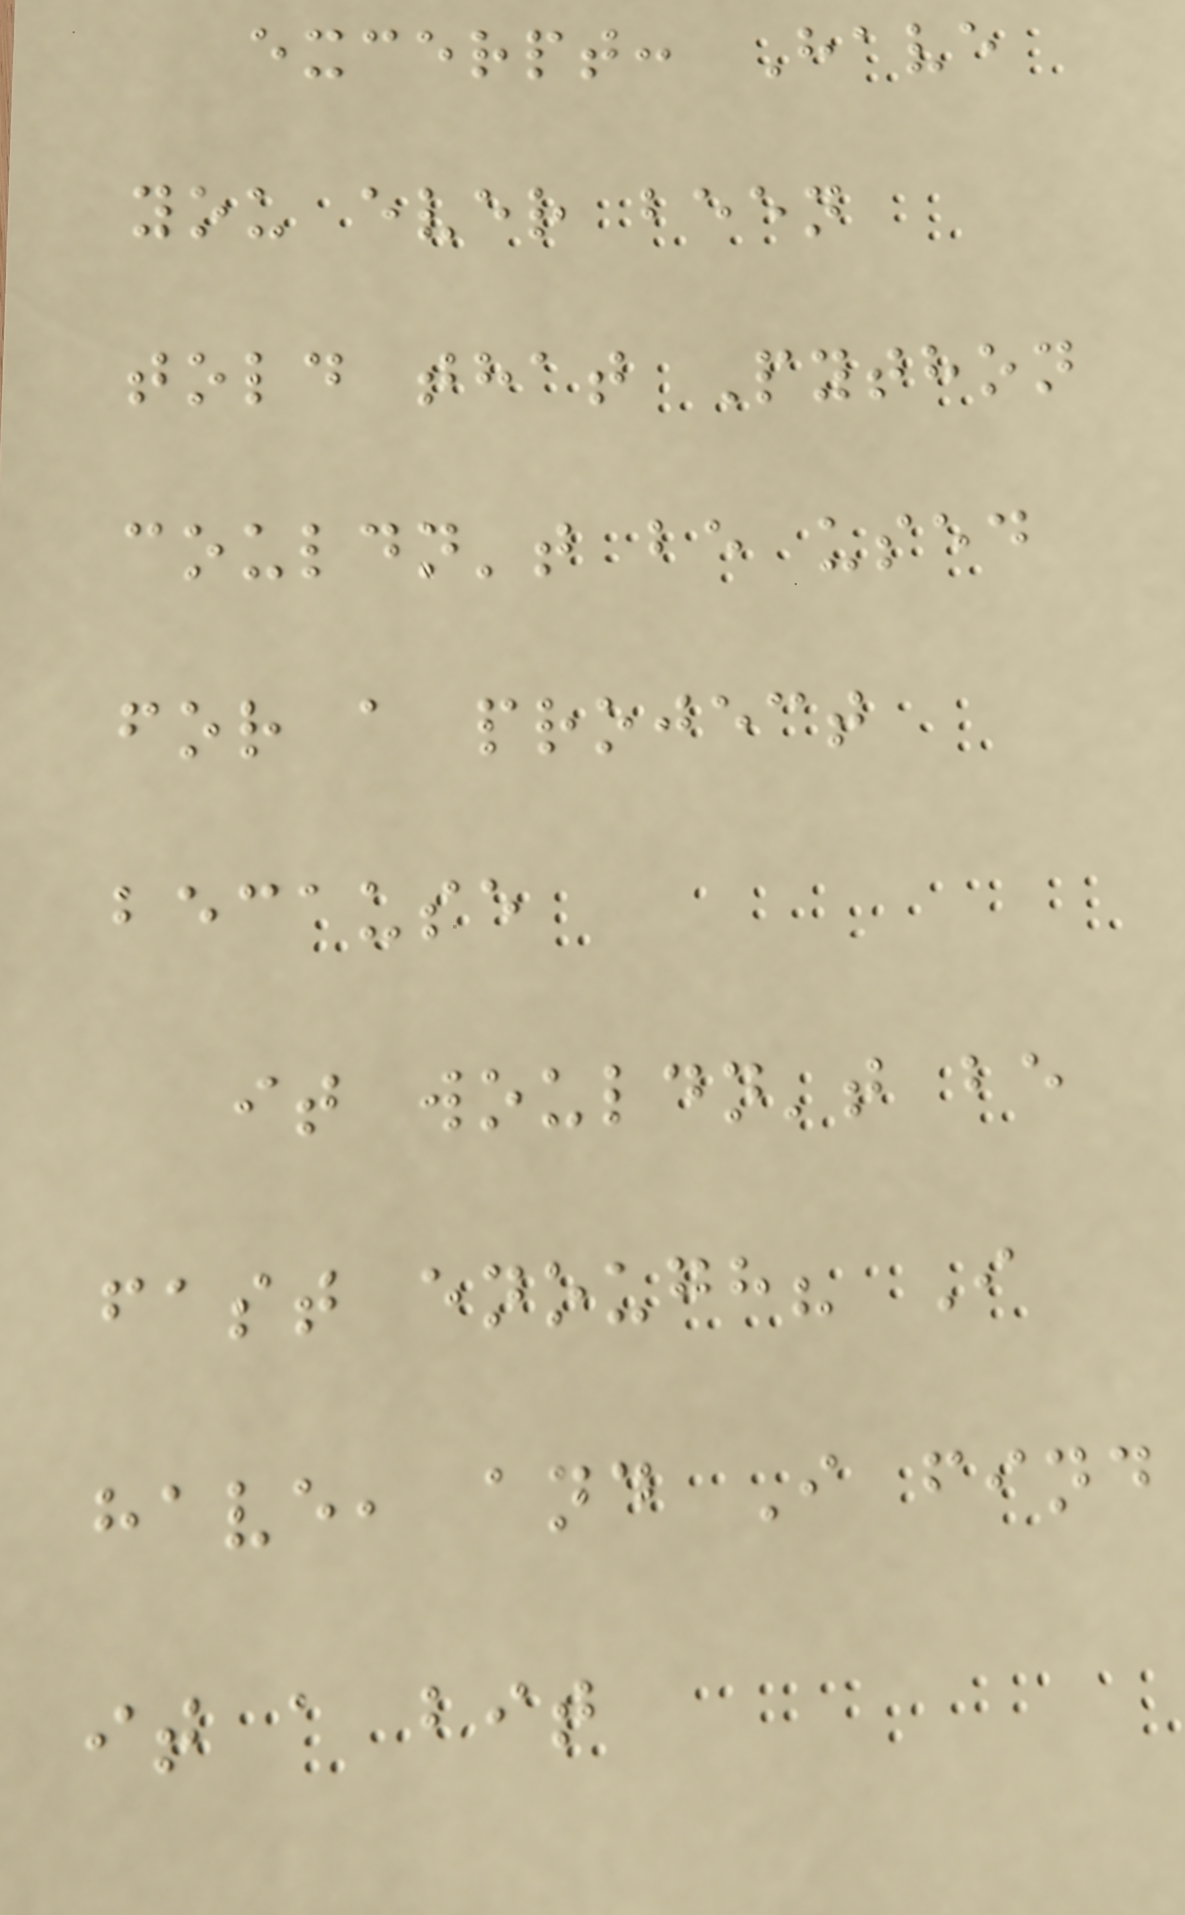excerpt: Have
you ever been
told that Python
couldn't be used
for a project
because
it wouldn't be
fast enough? I
have, and I find
it a bit
